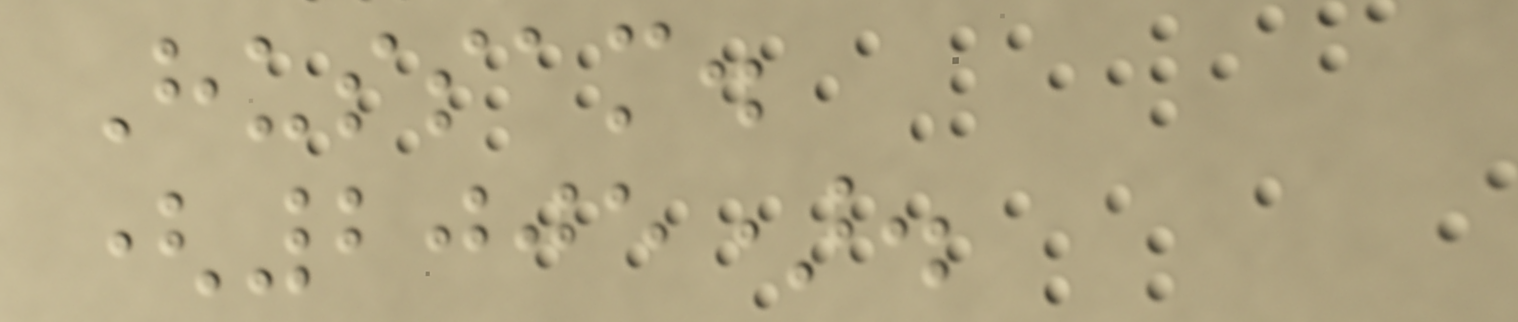Hussam.
(2005).
